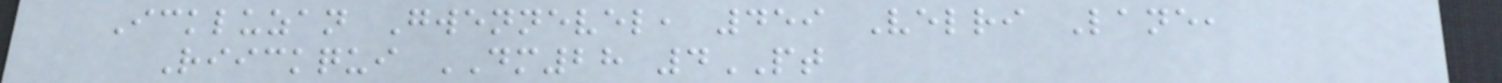Ickluzan Gwennevel, 459 Velri Lane,
Riickqui DM28 4PT
